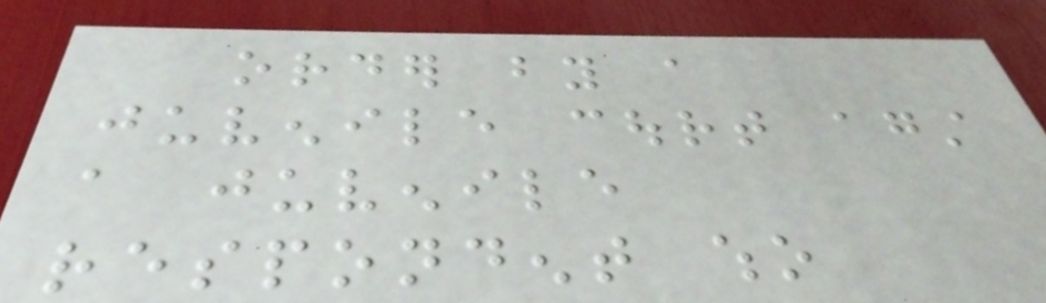order by a
juvenile court against
a juvenile
respondent who
